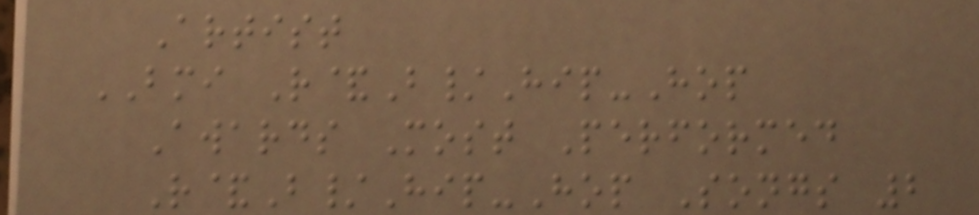Artist
BMI R&B/Hip-Hop
Awards Most Performed
R&B/Hip-Hop Songs 2
